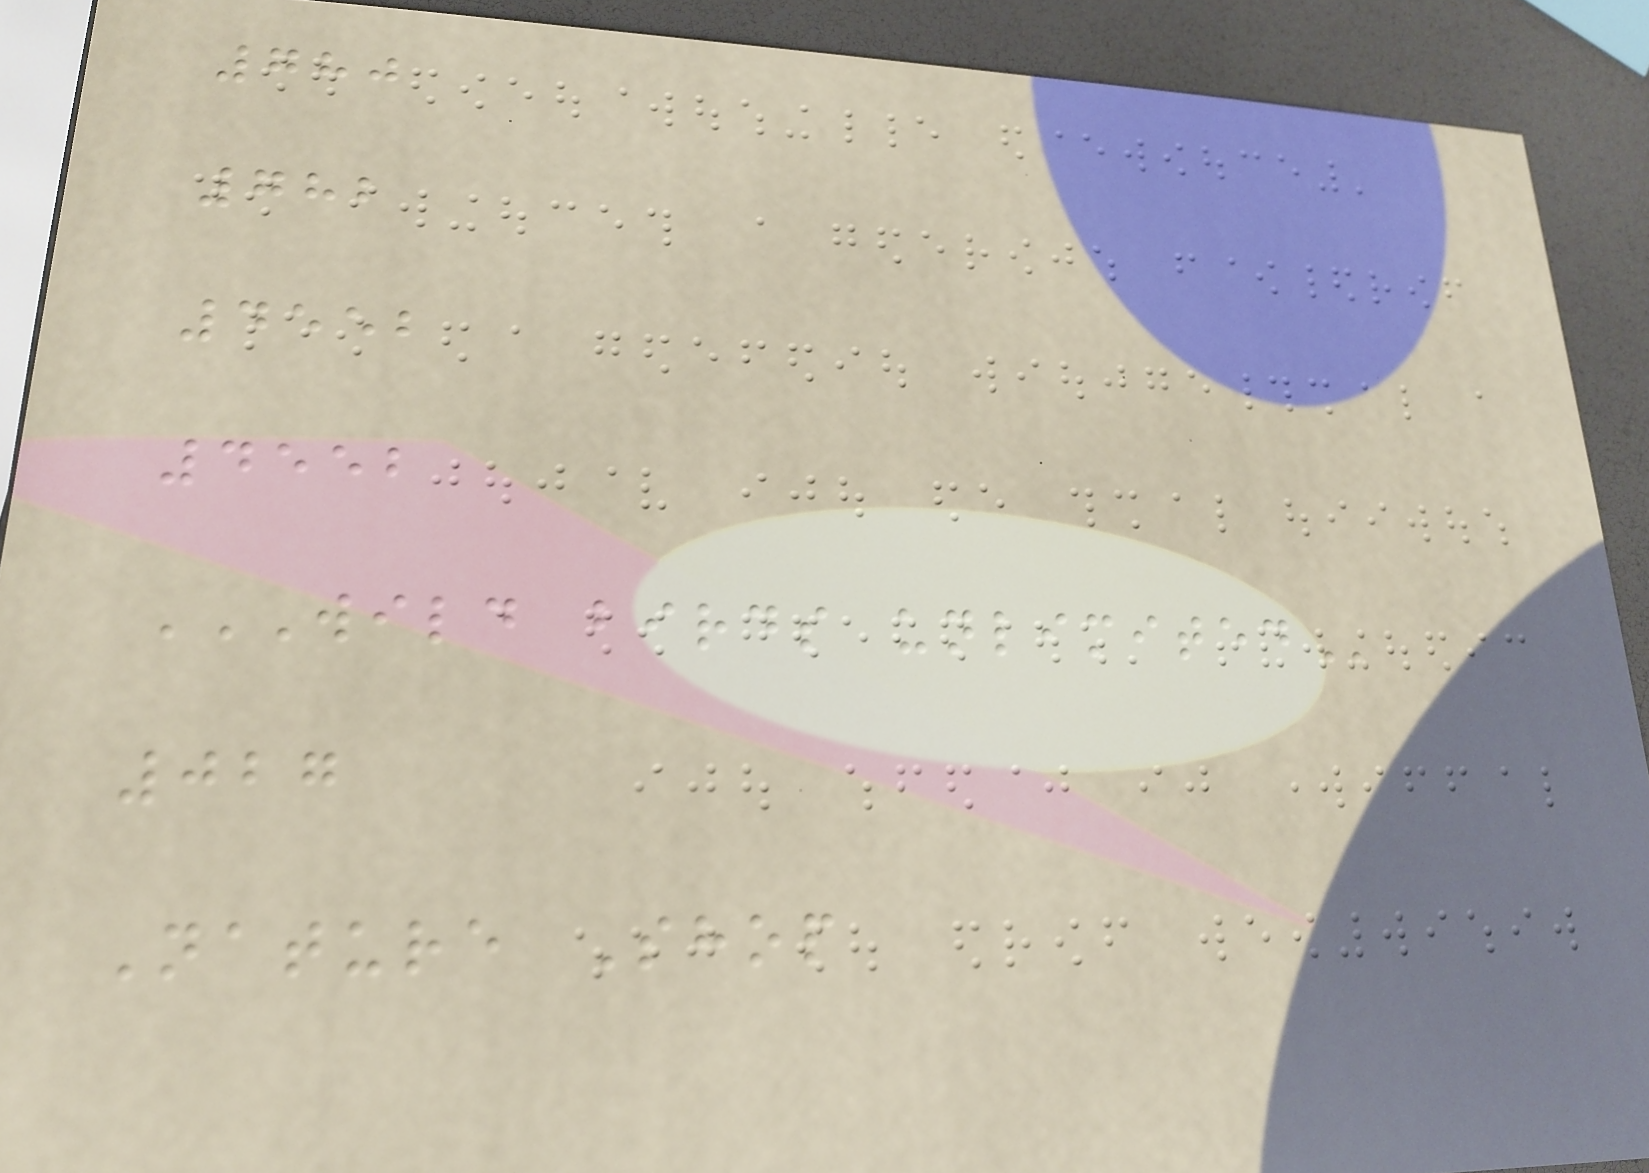780
782
4552
4552
WILD BIRDS UNLIMITED
027
Nature Shop
